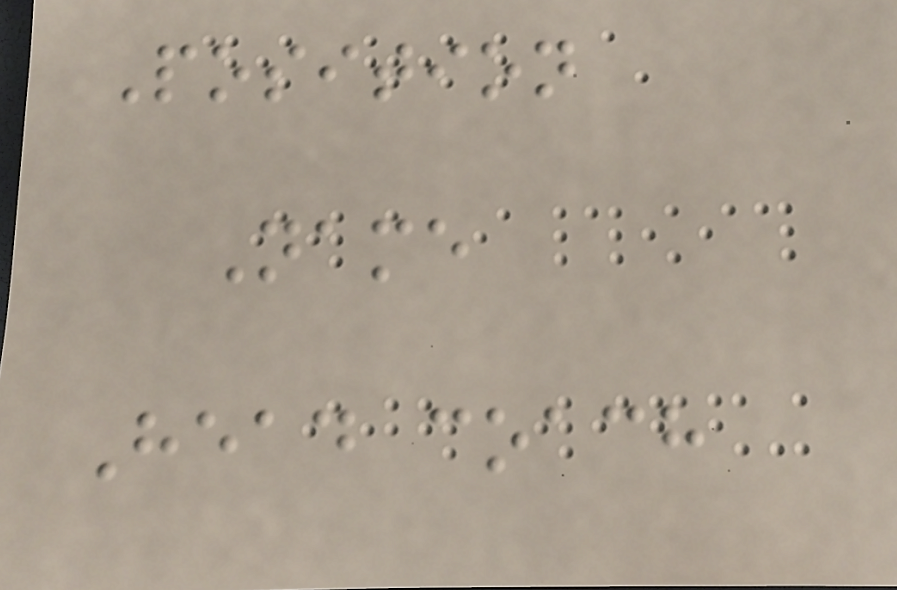Position
Name
Head coach
